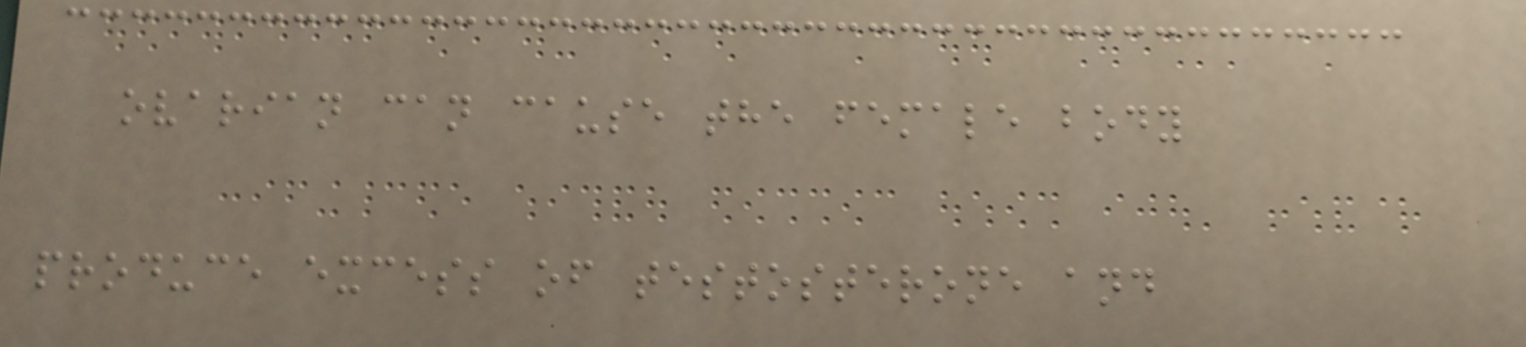ovarian can cause the female body
produce excess of testosterone and
